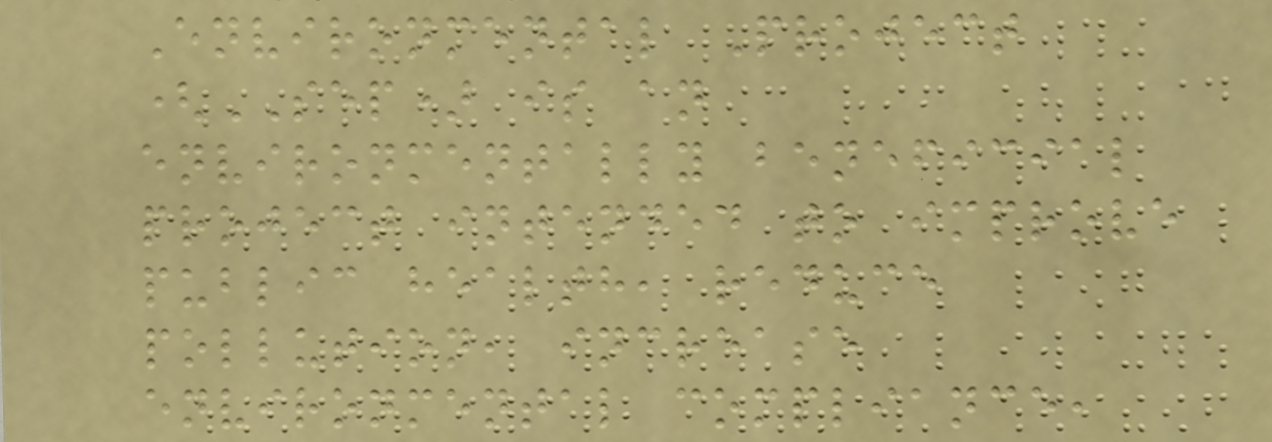Environmental Project
(SEP) is an
environmentally beneficial
project intended to improve
public health, reduce
pollution, increase
environmental compliance,
